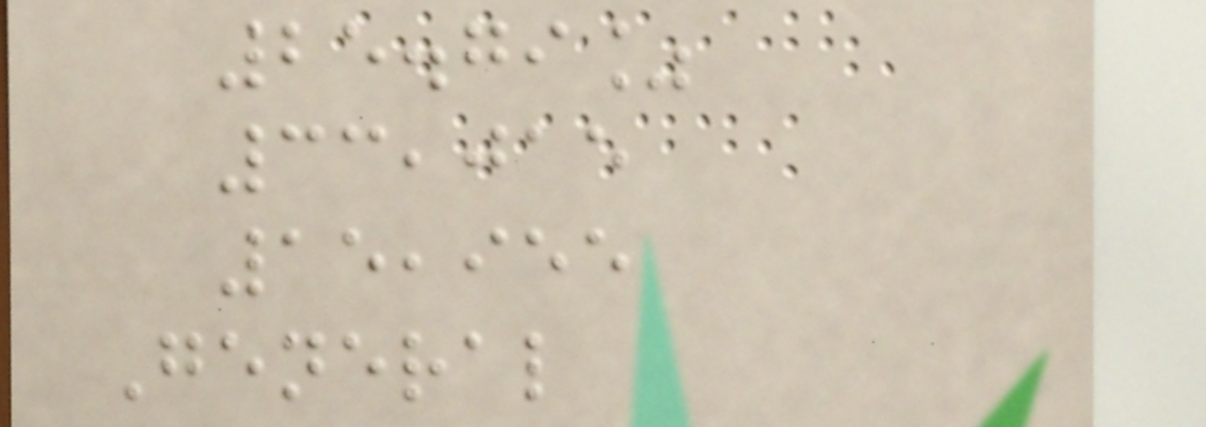25.79%
33,015
15,955
General
